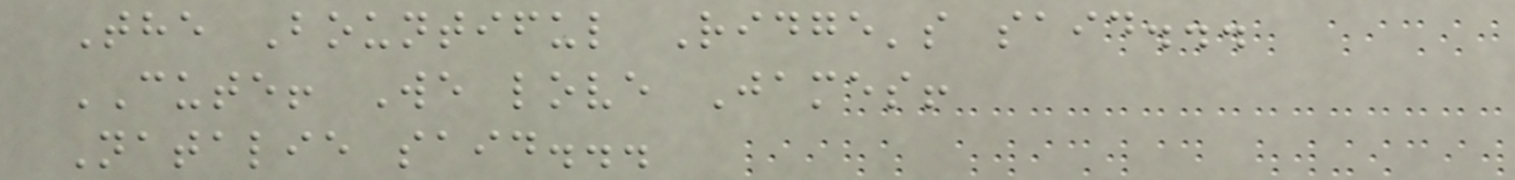The Bountiful Ridge's said...
CUTE! We love James!
Natalie said...
